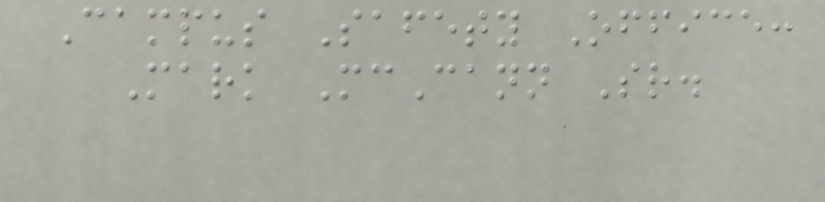Campus Safety Office:
Mark McCann Sr.
